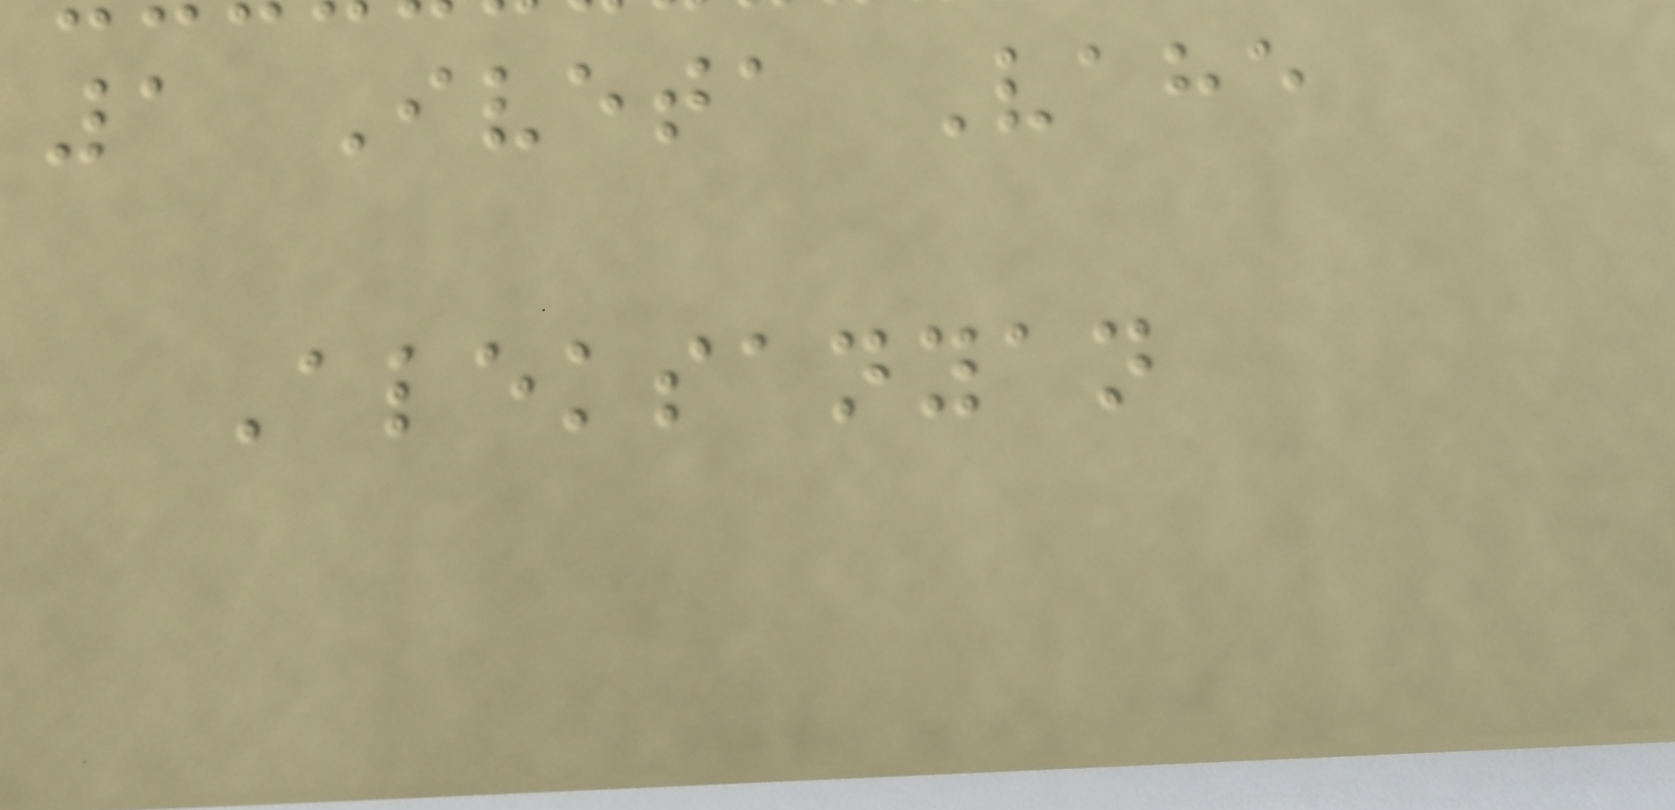1 Iveta Vahe
Aleksanyan
